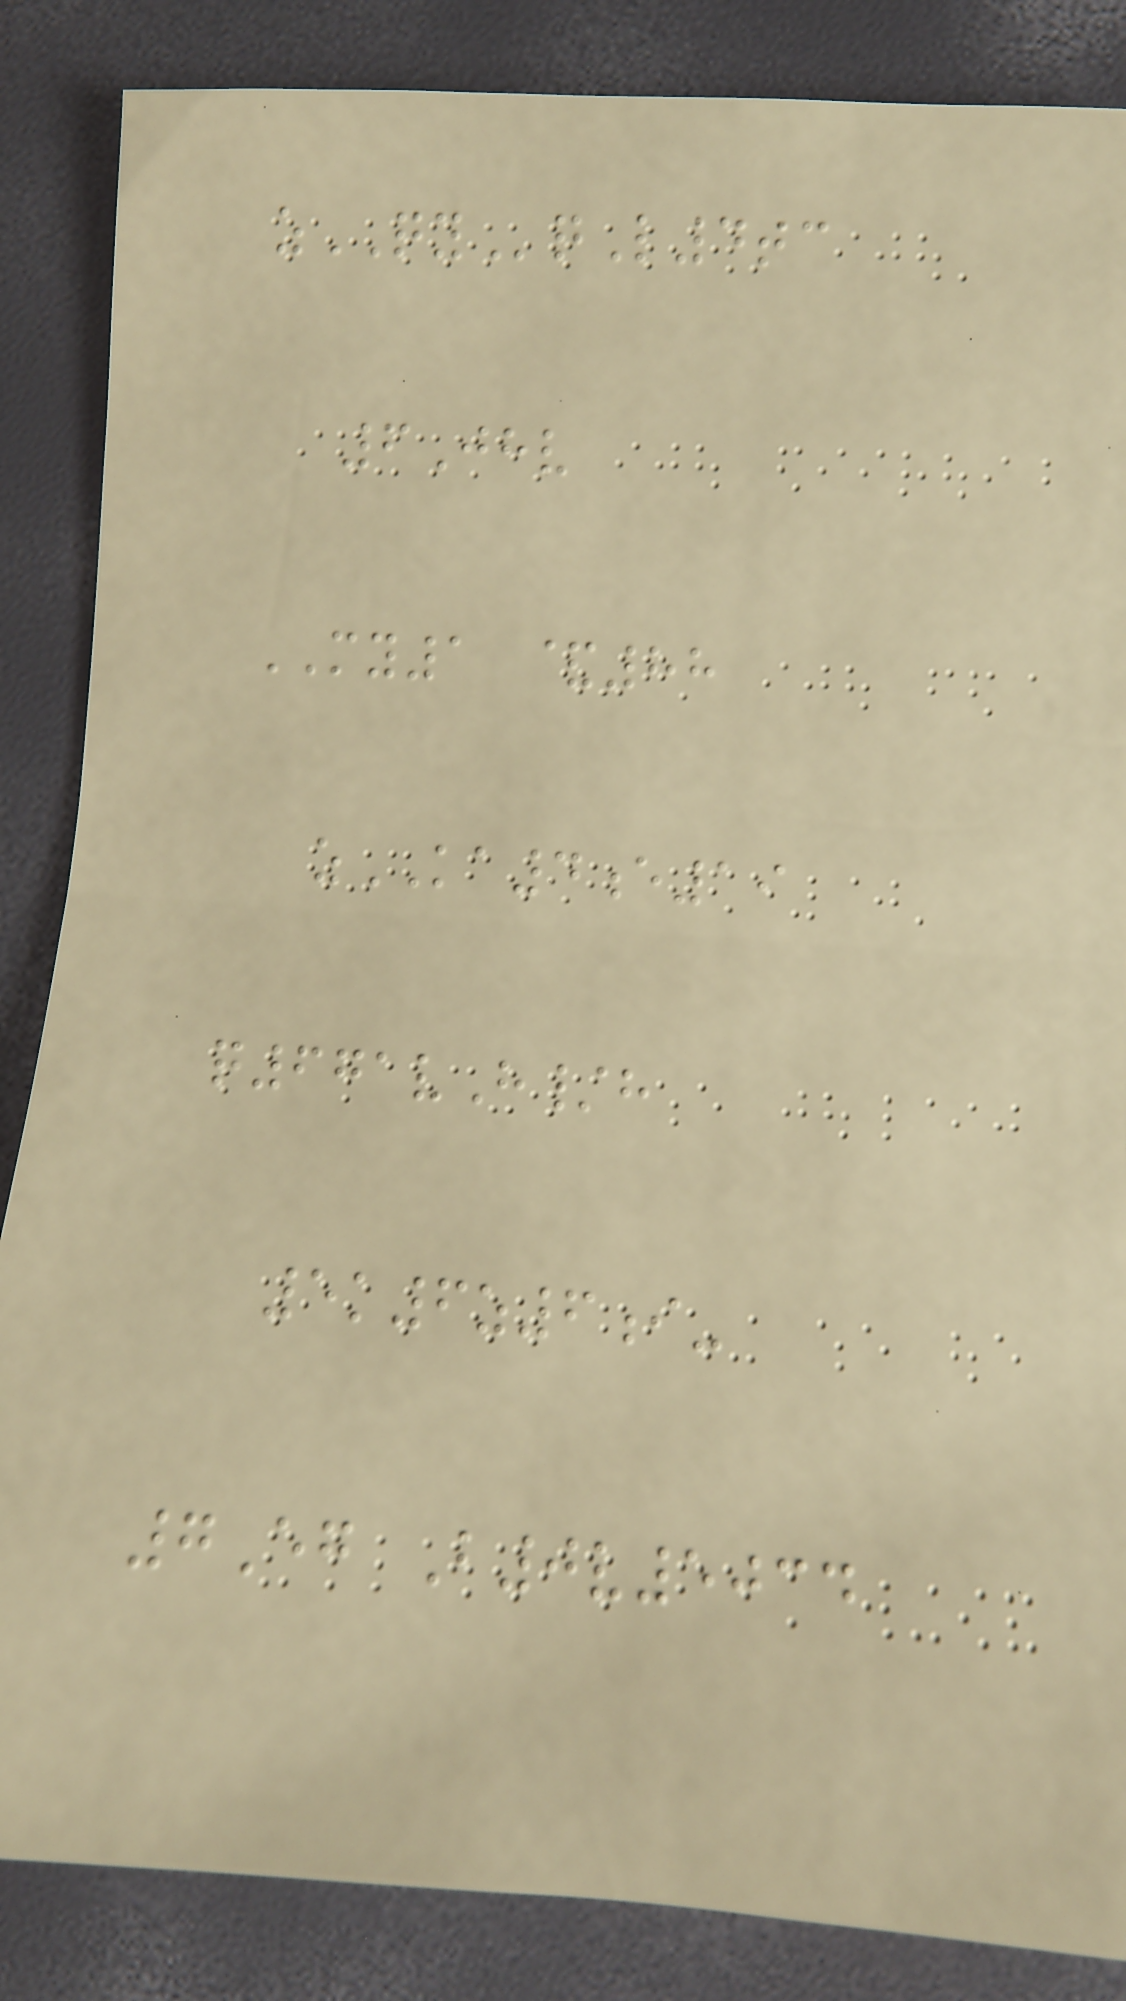zQYqL4tc
6Jhv
MY1 &88
zKA4e19
q671vH/h
5k6z6i-
7Eg B0v5034
